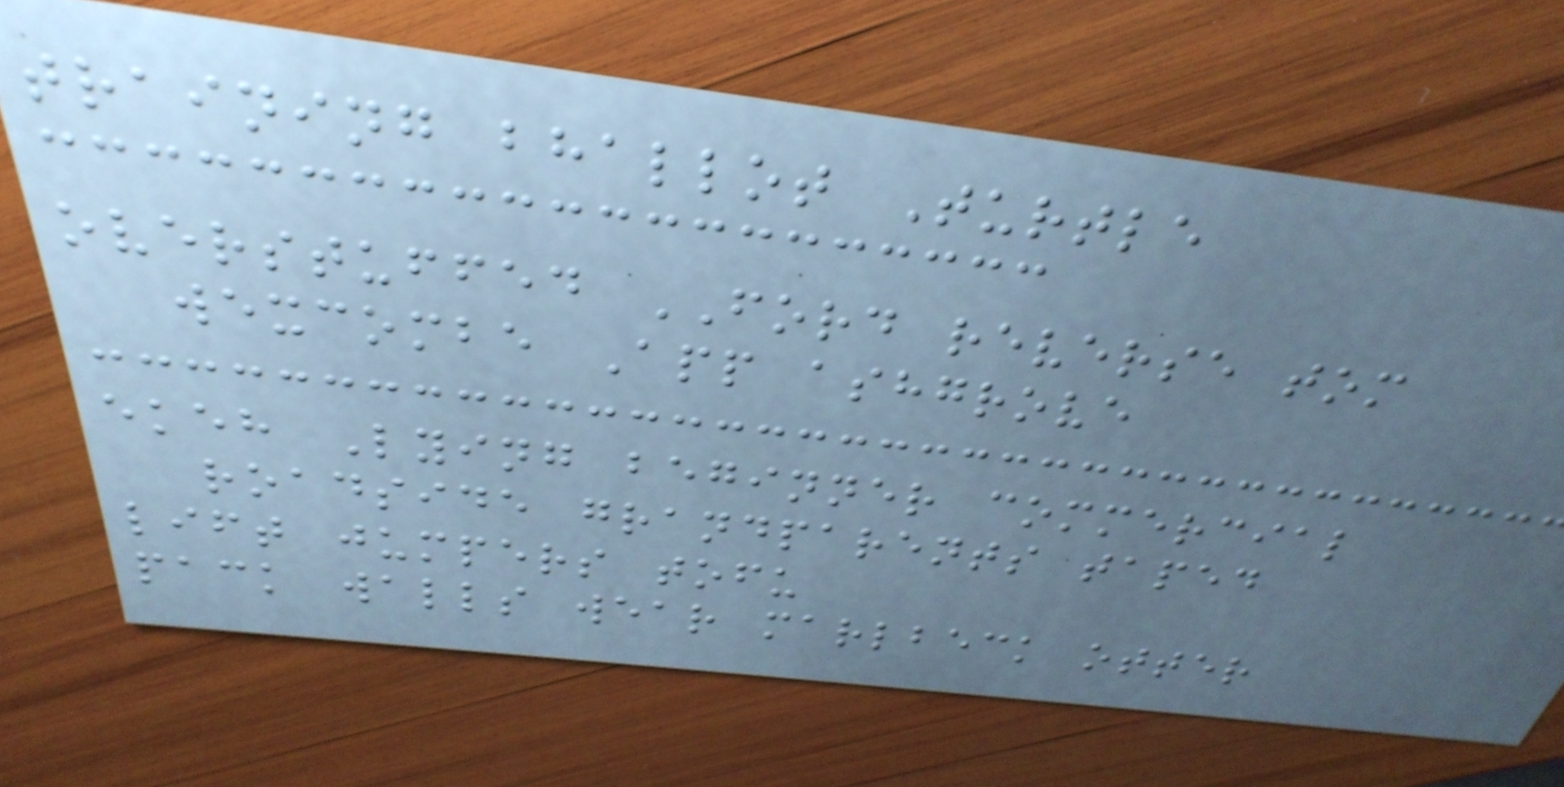training bhallot Turtle
overstuffed FORD reverse tom
wexcombe App ashgrove
ekeh Lying beginner commercial
roadside grandparents taped
lift jumpers tofu
pack walls wear marlbeck otter
